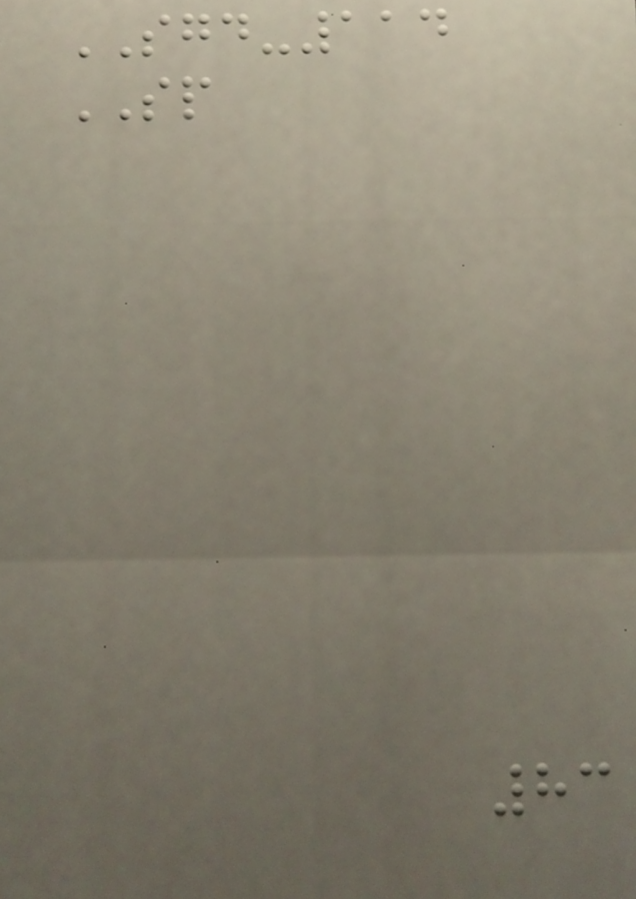SGD-114
SP
83
